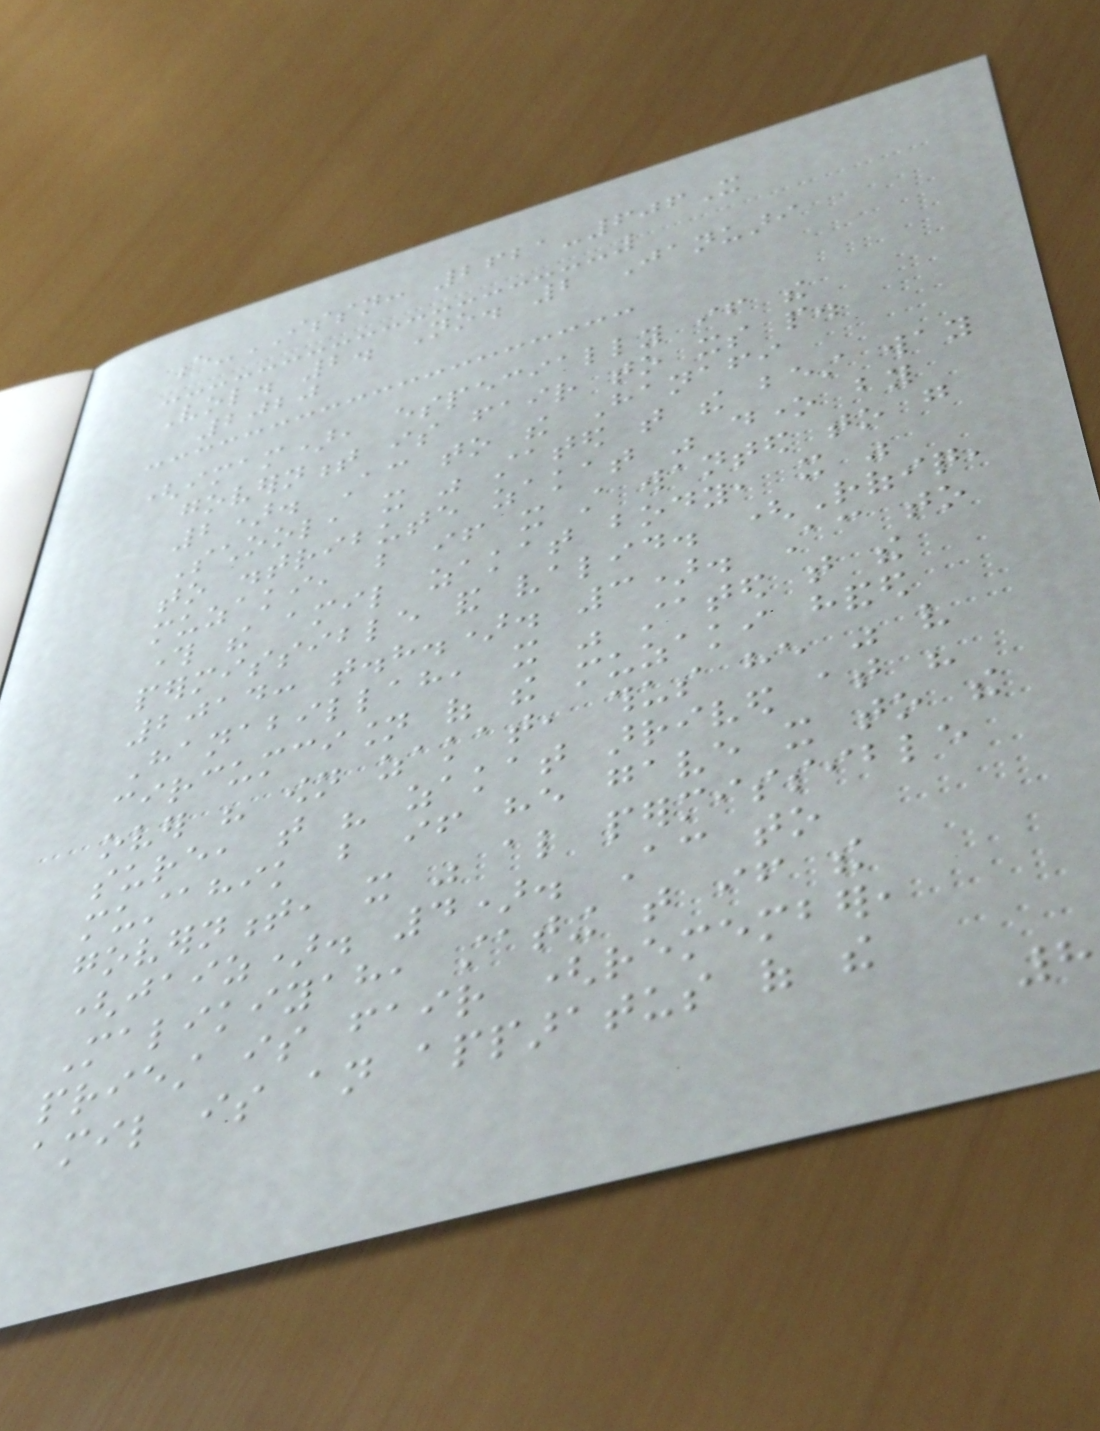e-ISSN: 2621-606X
Vol. 2. No. 2 Januari
2020
(imam), especially if the
government is fair to its people.
2). According to the Hanafi
School, it was stated that the best way
to distribute zakat was done by
muzaki, but if it still wanted to go
through the amil zakat body, it was
permissible and valid. (Rofiq,
2014: t.h.). 3). According to
Hanabillah, it was stated that the
circumcision of the muzaki handed
over his own zakat, thus he was very
sure, that his zakat arrived at his
mustahik but if he gave it to the
government, it was also permissible
(jaiz). 4). According to
Malikiyah, stating that if the
priest is fair (remember,
amil is an apparatus of the
8
